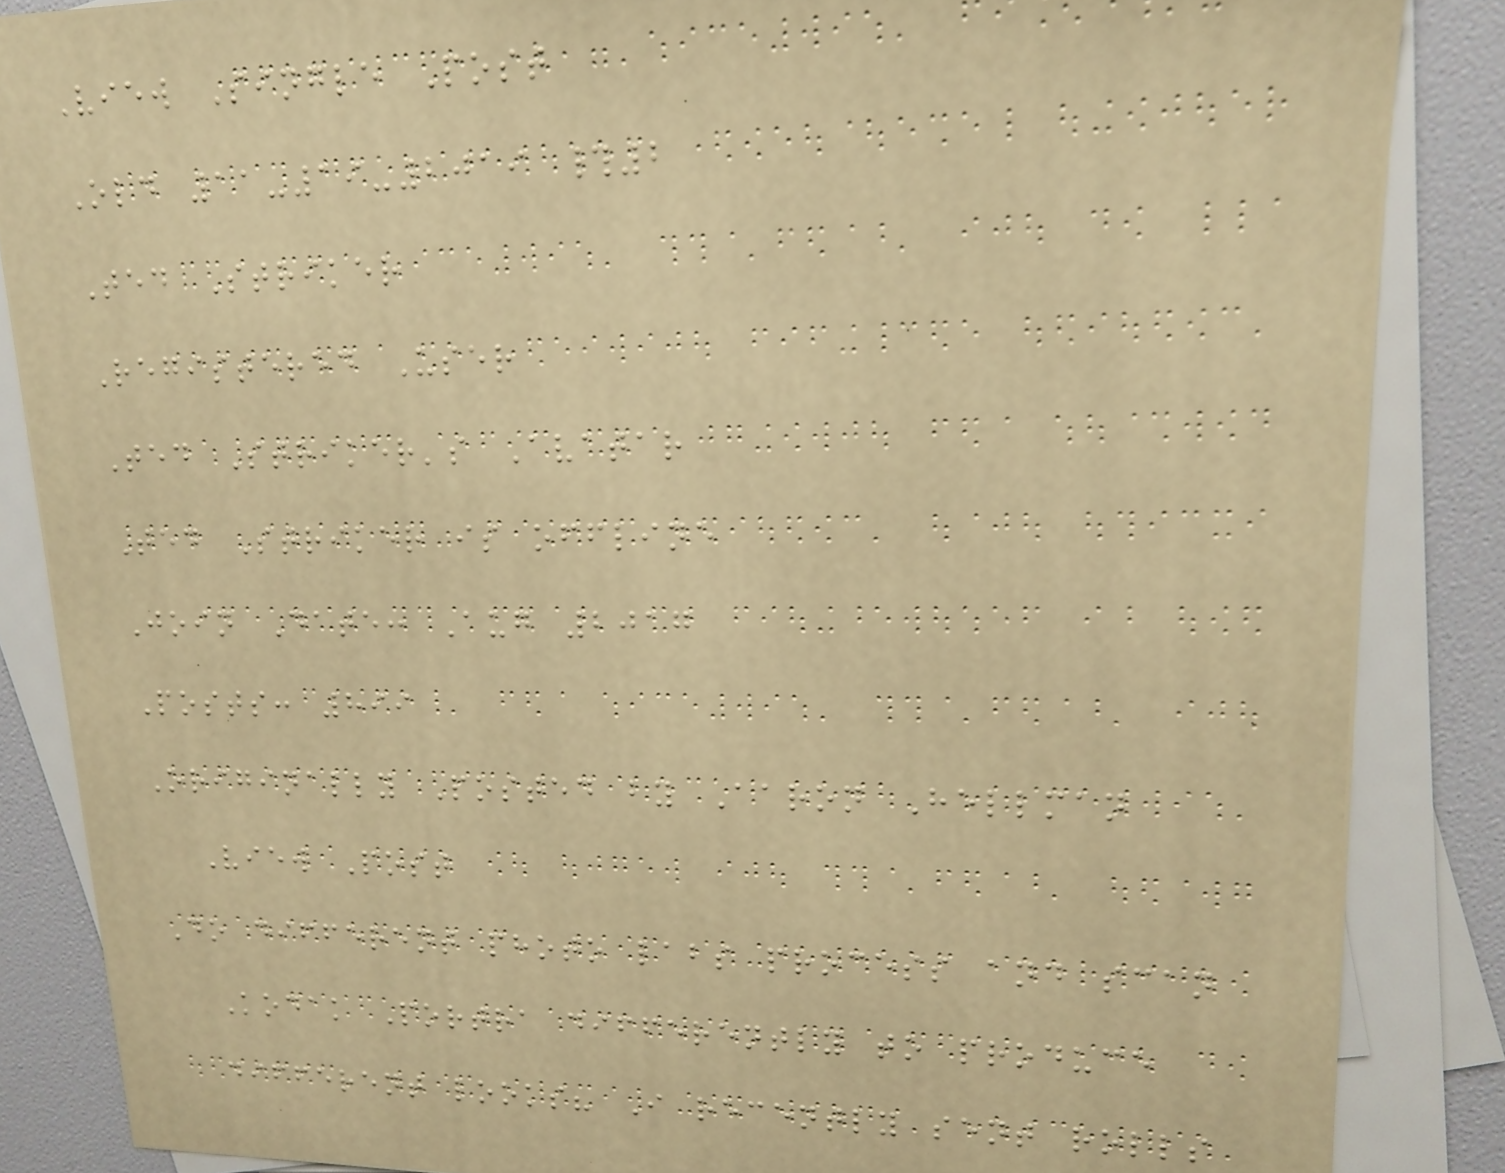View Single Post
Old 11-19-2019 #2
Ted Striker
Registered User
Ted Striker's Avatar
Ted Striker is offline
Join Date: Aug 2017
Posts: 899
Originally Posted by Aaron Hellman
View Post
Do different photo labs process and scan
Kodak Portra differently to produce
different looks? I recently sent rolls
